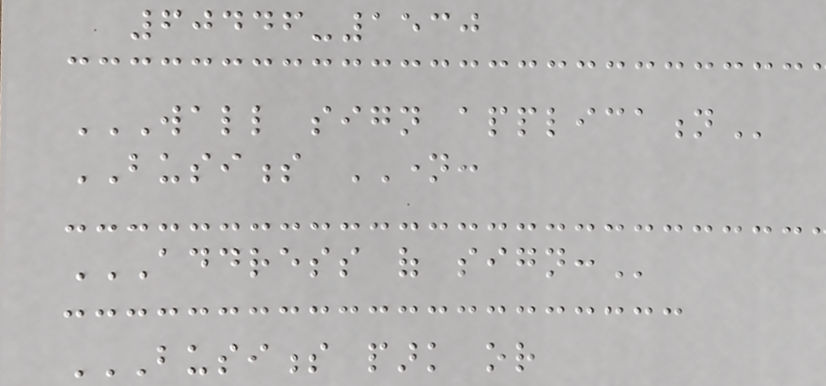60446-1530
WALL SIGN APPLICATION
BUSINESS NAME:
ADDRESS OF SIGN:
BUSINESS PARK OR
